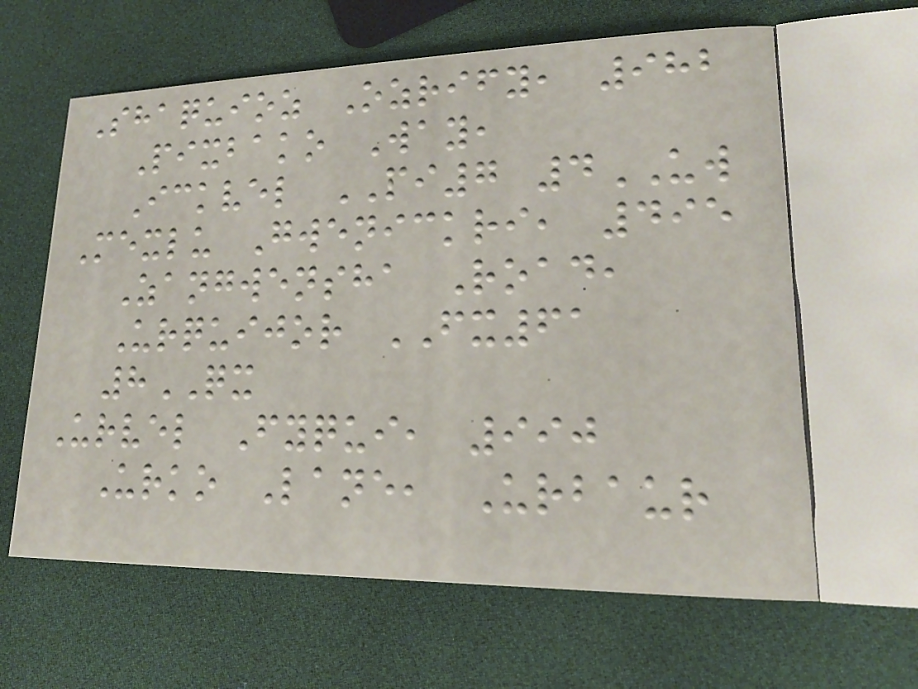Shaquioz Ozrify, 982
Pixbako Way,
Ickvel PI7 4UW
Mexlu Gwenickri, 495
Zangwensha Road,
Urquijor FX61
8QX
Urvel Fyqui, 990
Urko Lane, Urbaur
